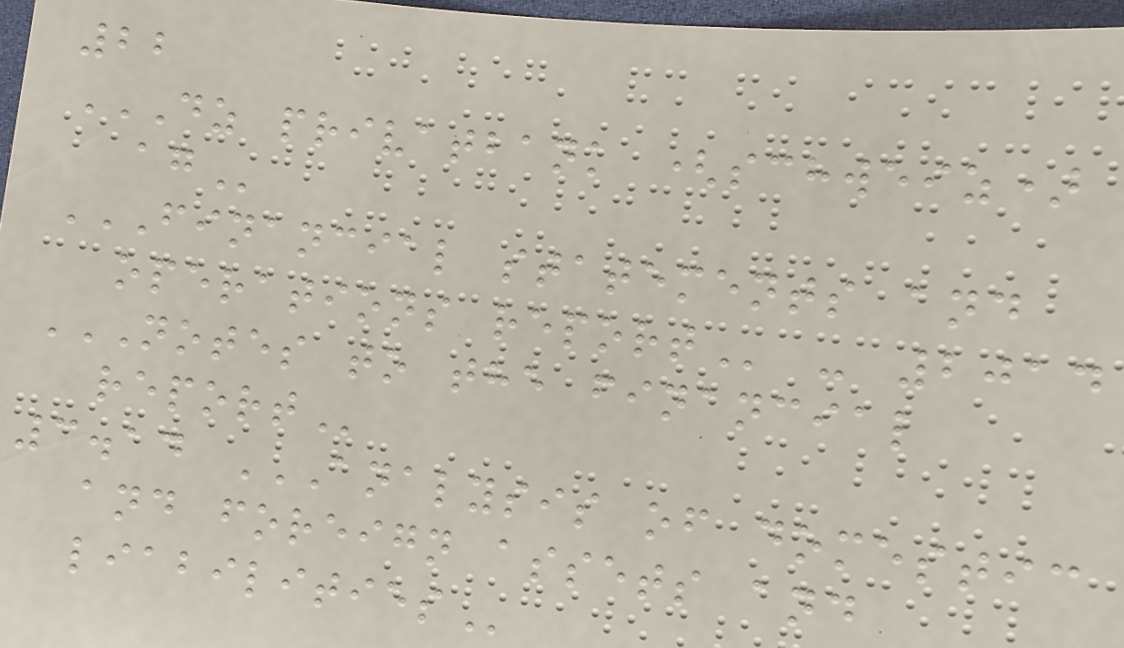22
DZ PRIVATBANK (SCHWEIZ)
AG
FINANCIAL STATEMENTS AND
OPERATIONS REPORT - 2014
NOTES TO THE FINANCIAL
REPORT
3.14 ANALYSIS OF DOMESTIC
AND FOREIGN ASSETS AND
LIABILITIES
